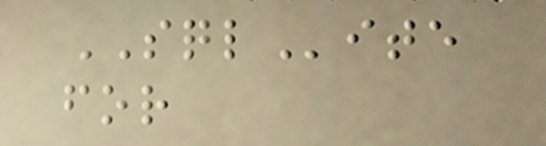SQLite
for
